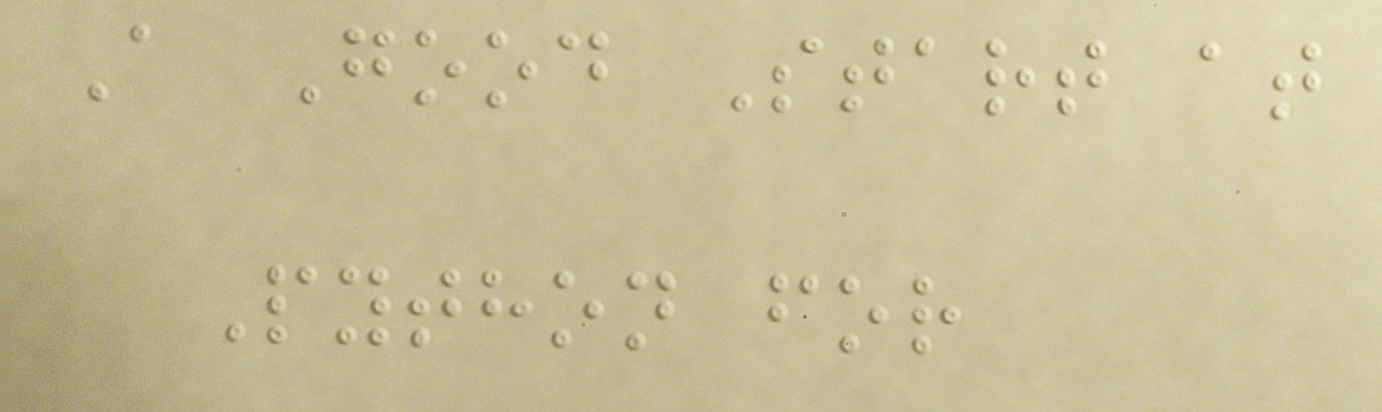A Good Start at
Python for
